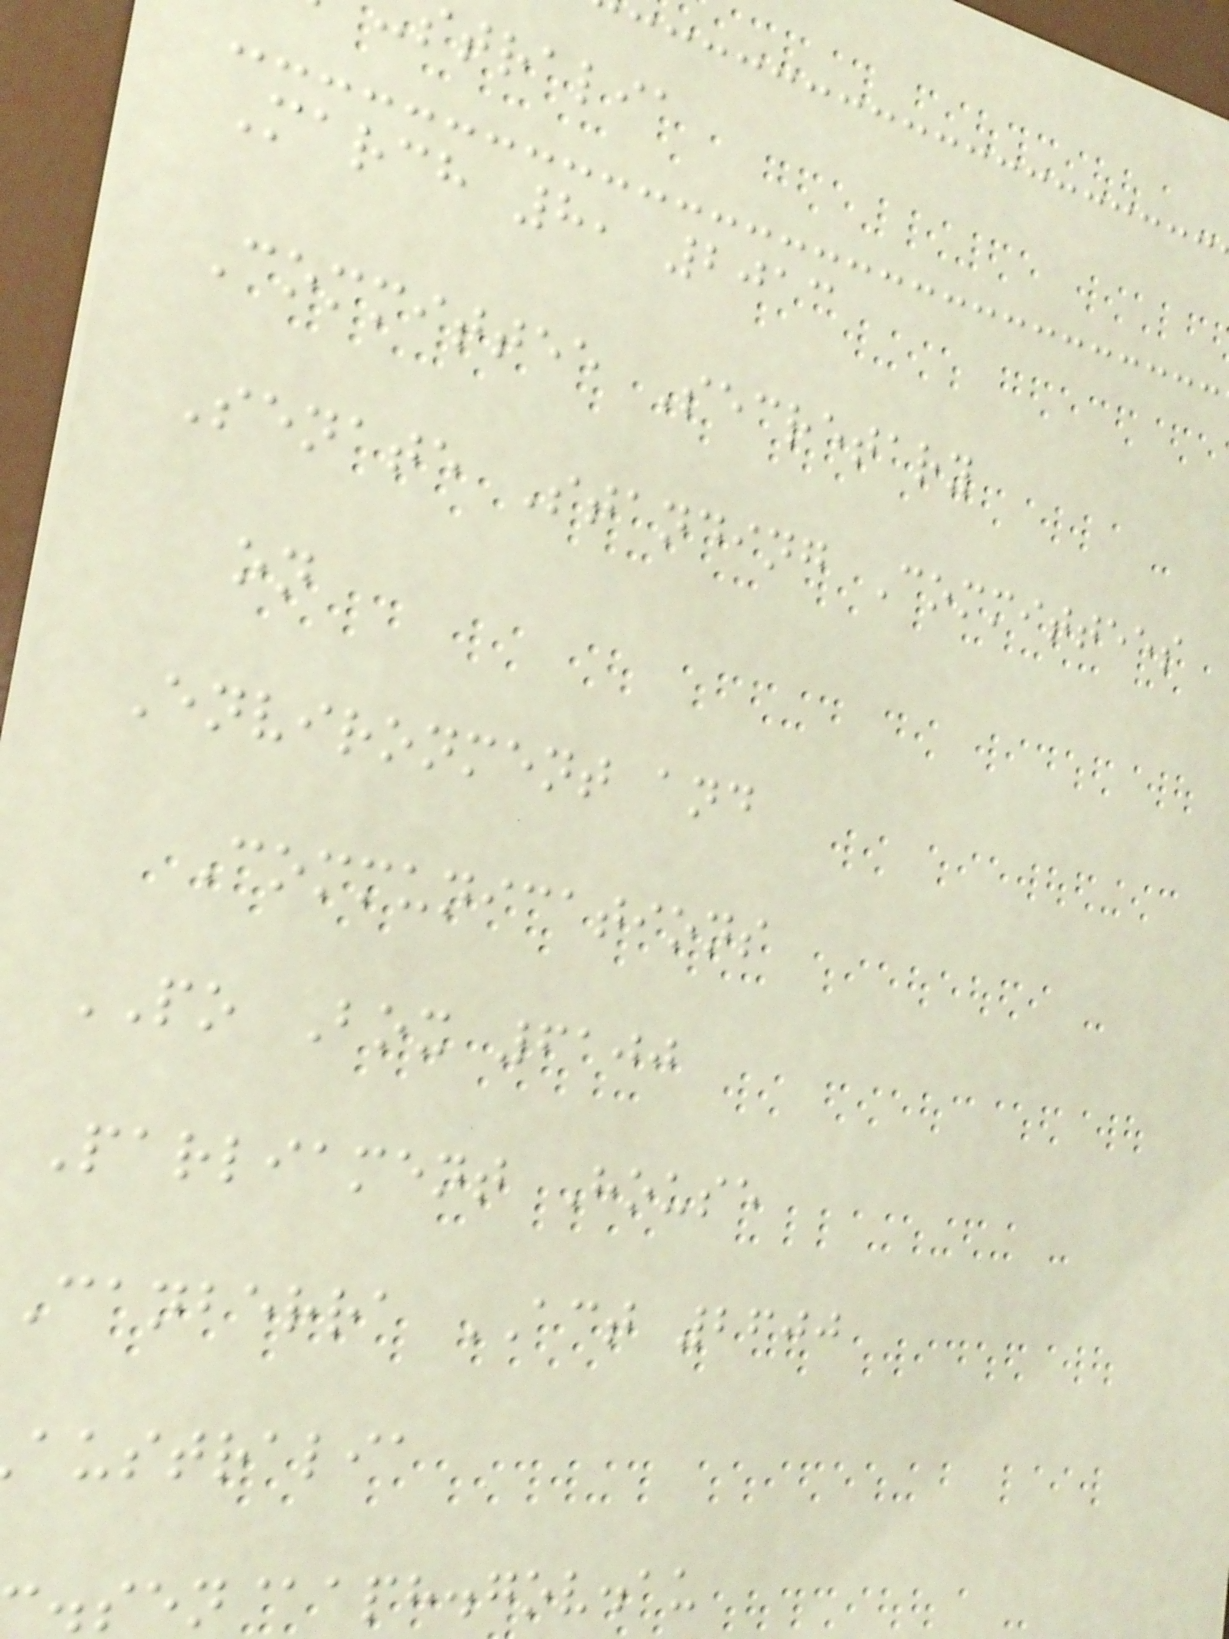tralia
March 8, 2013
Committee Secretary
Senate Standing Committees
on
Environment and
Communications
PO Box 6100
Parliament House
Canberra ACT 2600
australia
.sen@aph.gov.au
